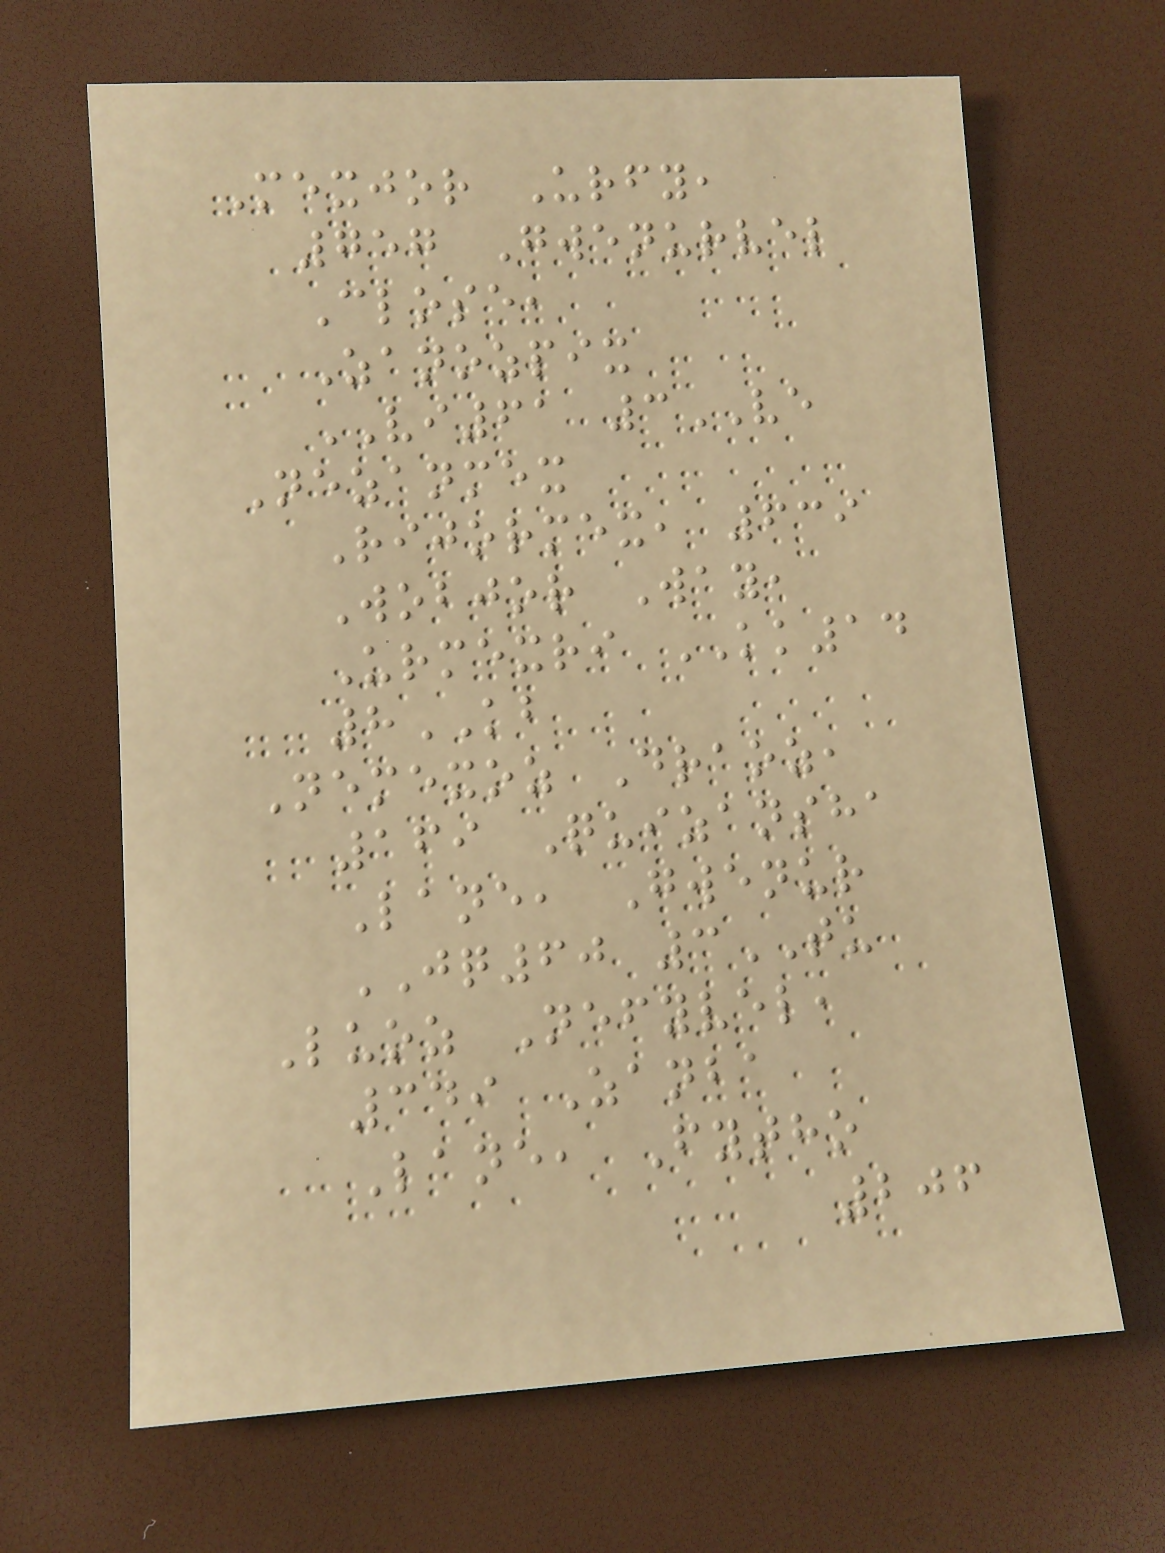Mexjor Urfy,
757 Gwenurvel
Close,
Zanozpix
VI61 3VE
Nezanmex
Rijormex, 639
Wobjor Way,
Urmexri KK14
8KB
Nemexoz Draoz,
169 Quizansha
Lane, Gwenur
JQ60 3TU
Luoz Nefyvel,
349 Zanba
Lane, Fytho
206
